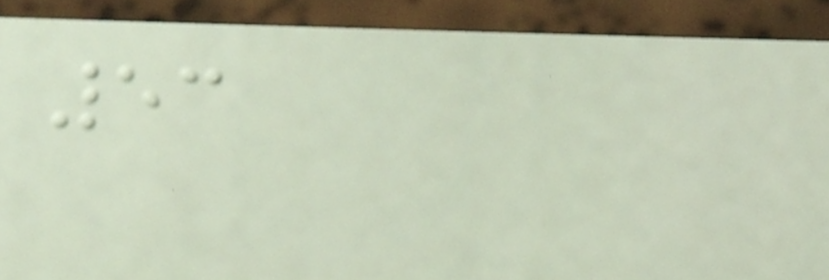53
